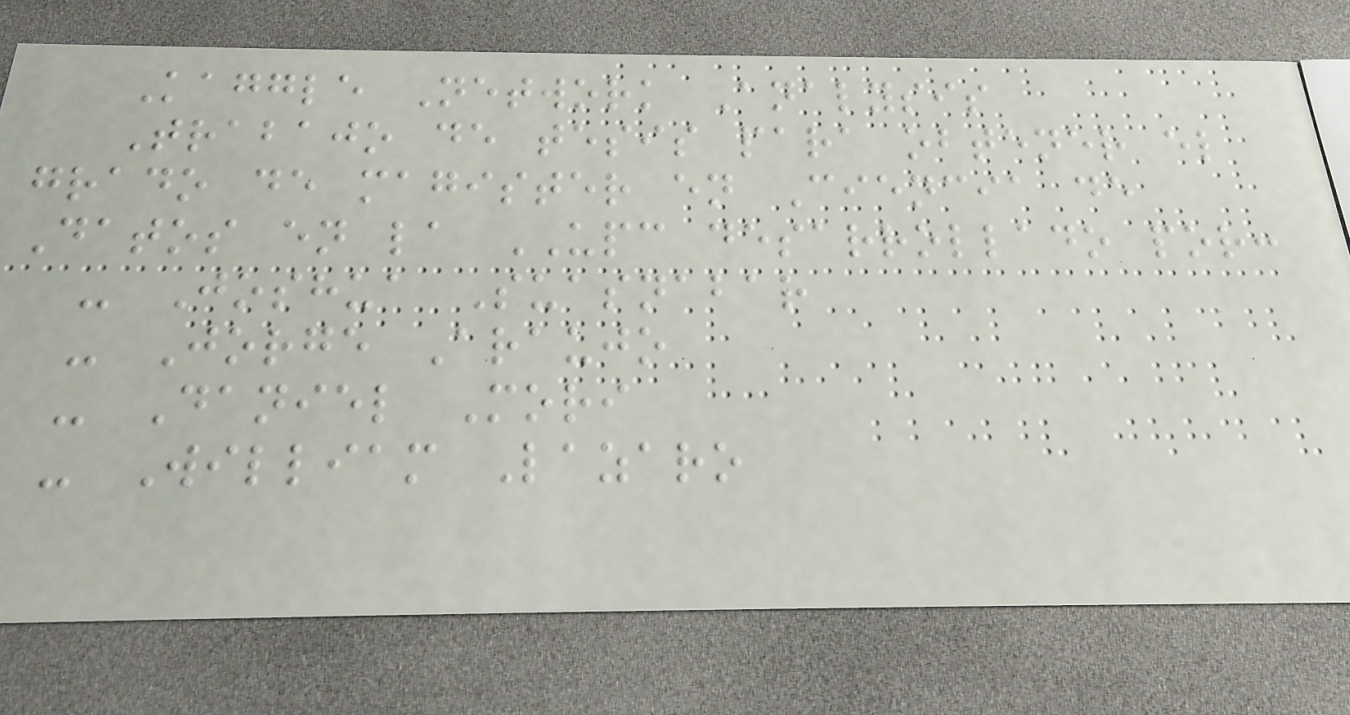Kaggle Network Analysis
Trabajo de tesis para obtener el
grado de magister en Ciencia de
Datos en la UPC desarrollado por:
- Joshua Suasnabar
- Jorge Araujo
- Daniel Mori
- William Lazaro
